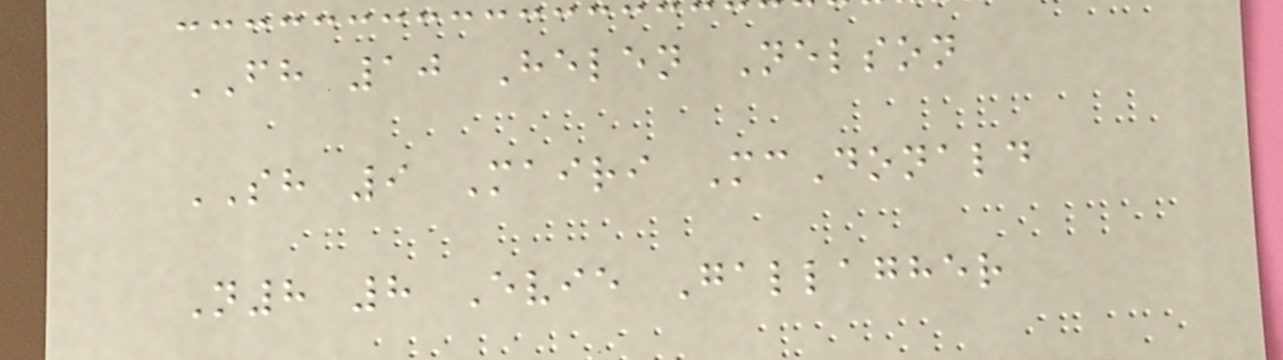FH 10 Helen Nelson
SH 9 Mairi McDonald
N8 8 Evie Gallagher
